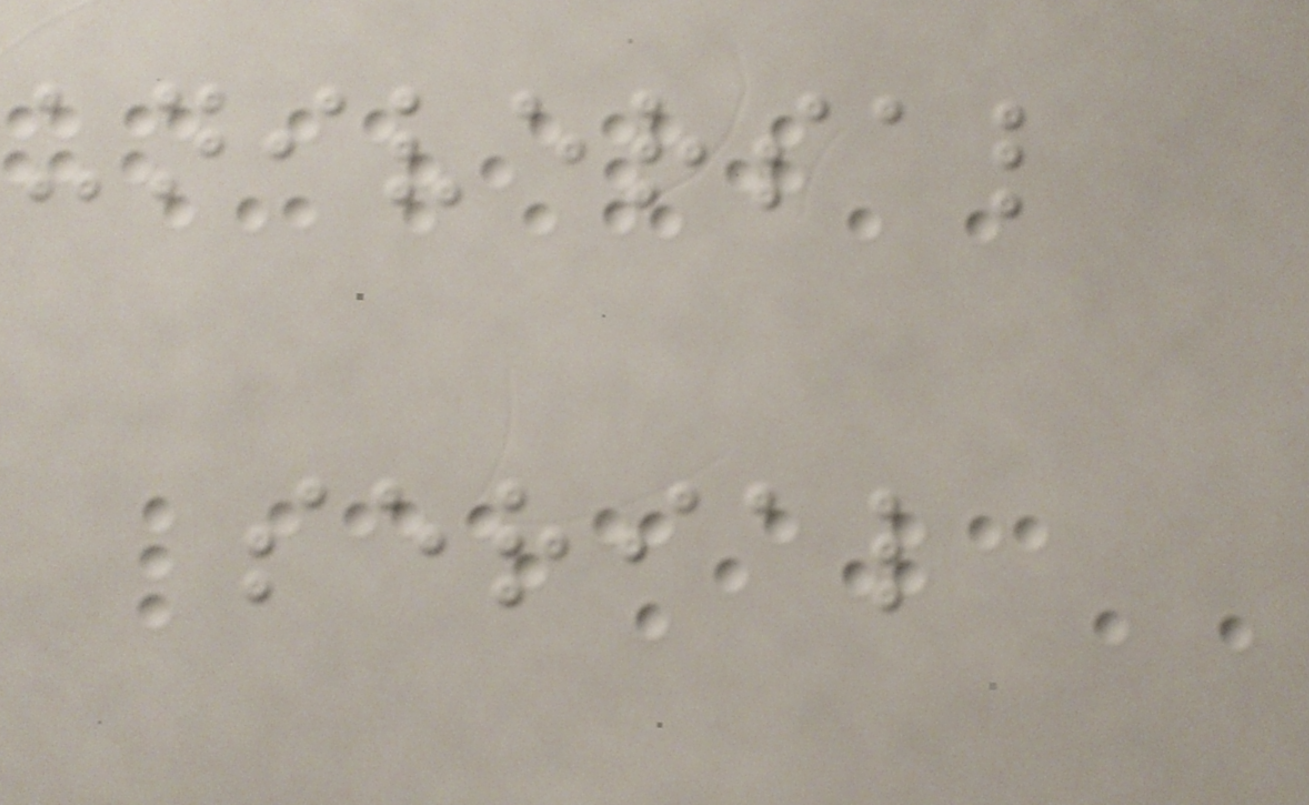universal
serial
